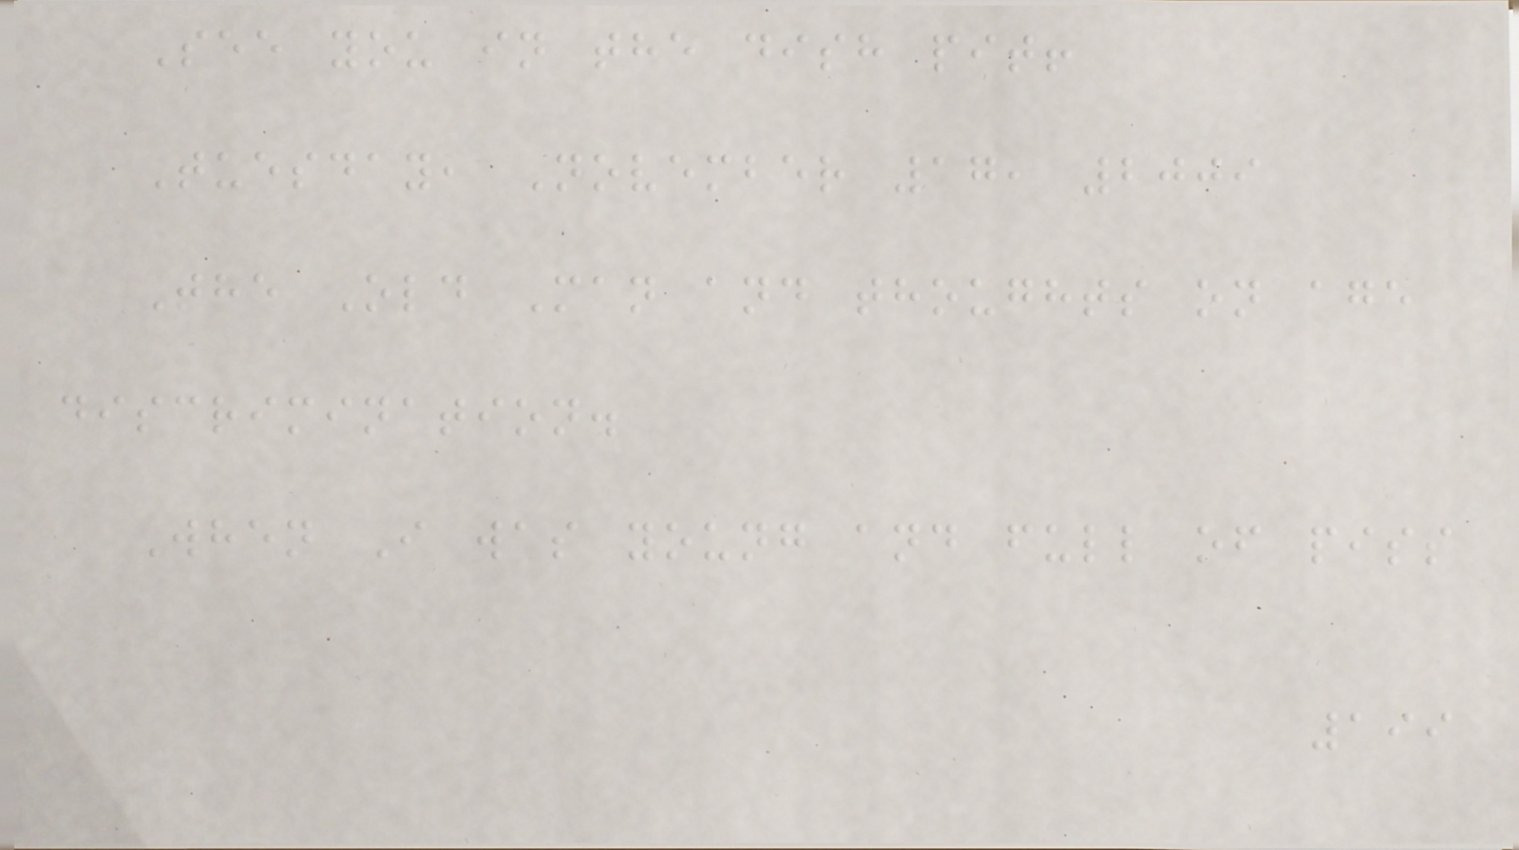See you in the dish pit!
Tuesday, November 17, 2009
The Old Man and thoughts on age
discrimination.
When I was young and full of piss
199
